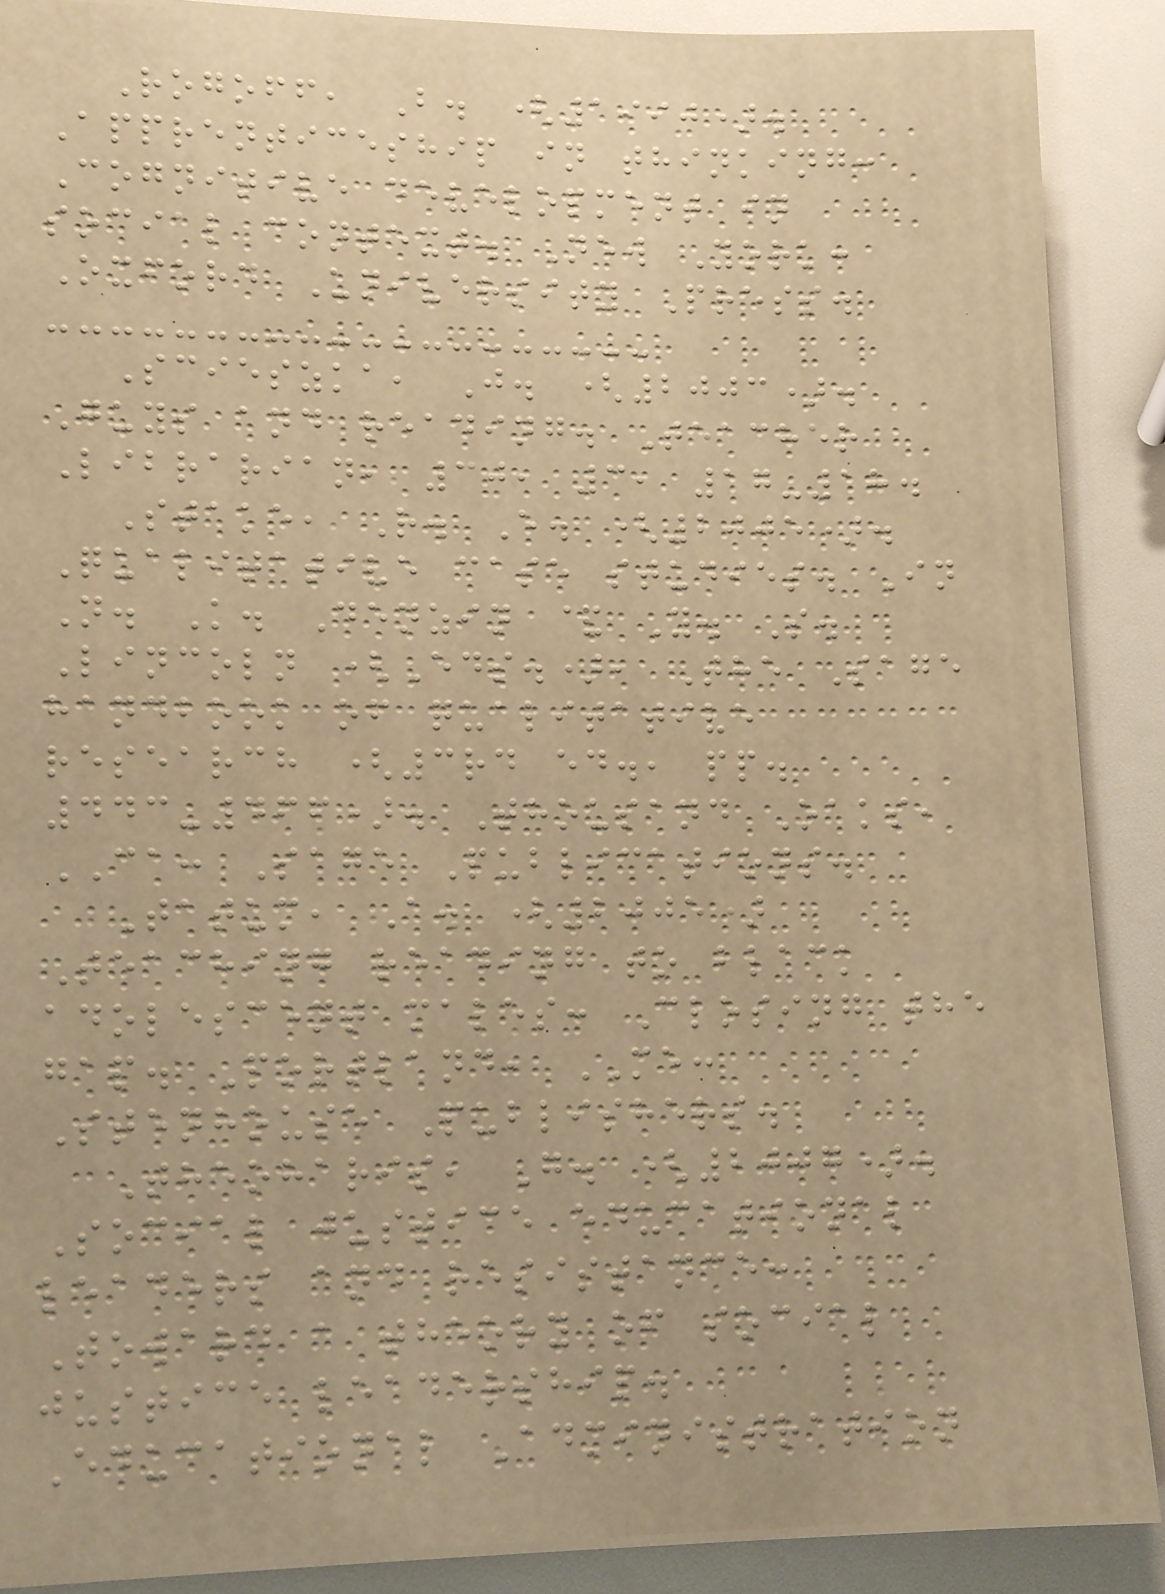Rogoff, B. (1990).
Apprenticeship in thinking:
Cognitive development in
social context. New York:
Oxford University Press.
Scieszka, J. (2003).
Guys and reading. Teacher
Librarian, 30, 3, 17-18.
Stake, R. E. (2005).
Qualitative case studies. In
N. K. Denzin & Y. S.
Lincoln (Eds.), The Sage
handbook of qualitative
research (3rd ed., pp.
443-466). Thousand Oaks,
CA: Sage Publications.
Tatum, A. (2005)
Teaching reading to black
adolescent males: Closing the
gap. Portland, ME:
Stenhouse Publishers.
Theoharis, G. (2007).
Social justice educational
leaders and resistance:
Toward a theory of social
justice leadership.
Educational Administration
